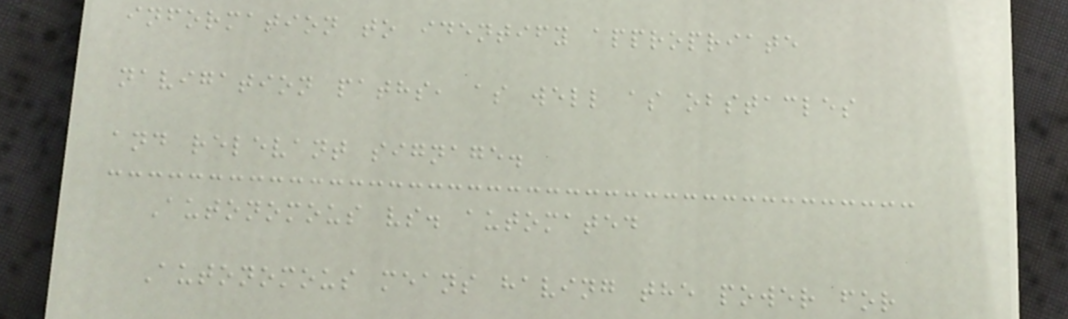information to identify appropriate
navigation paths, as well as obstacles
and relevant signage.
Autonomous vs. automated
Autonomous means having the power for
